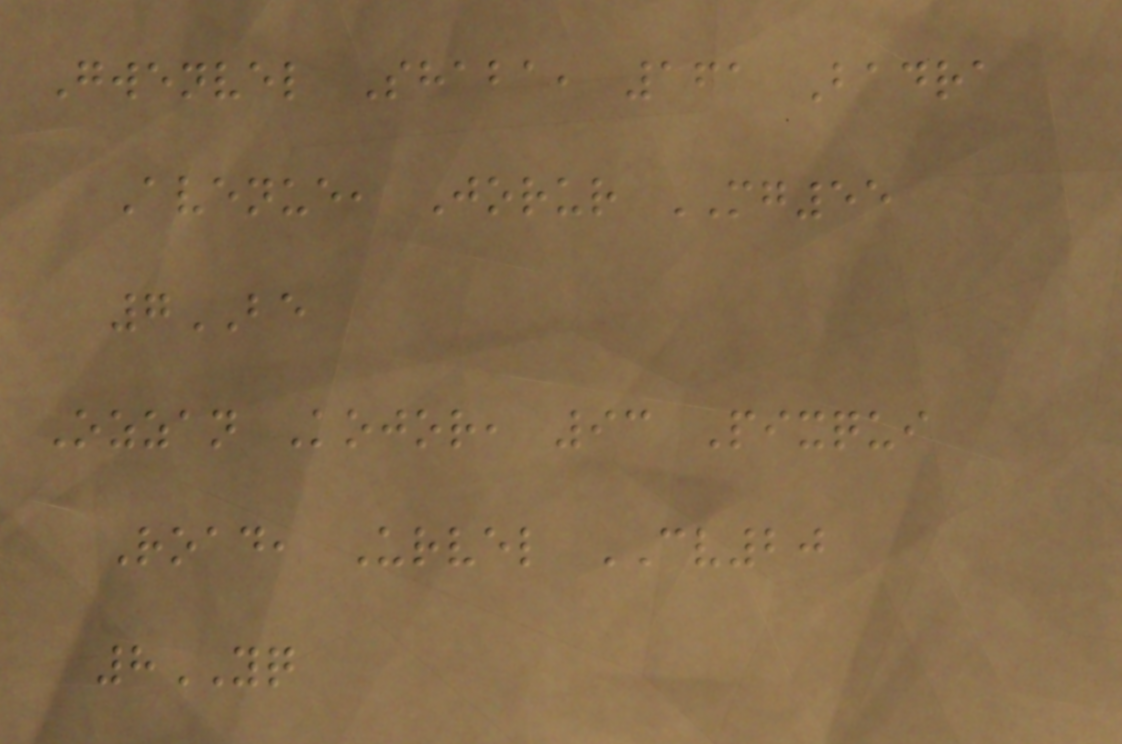Gwenvel Shaba, 161 Badra
Avenue, Jorur MG55
7BE
Ozzan Kojor, 93 Pixqui
Road, Urvel CV20
8YQ
